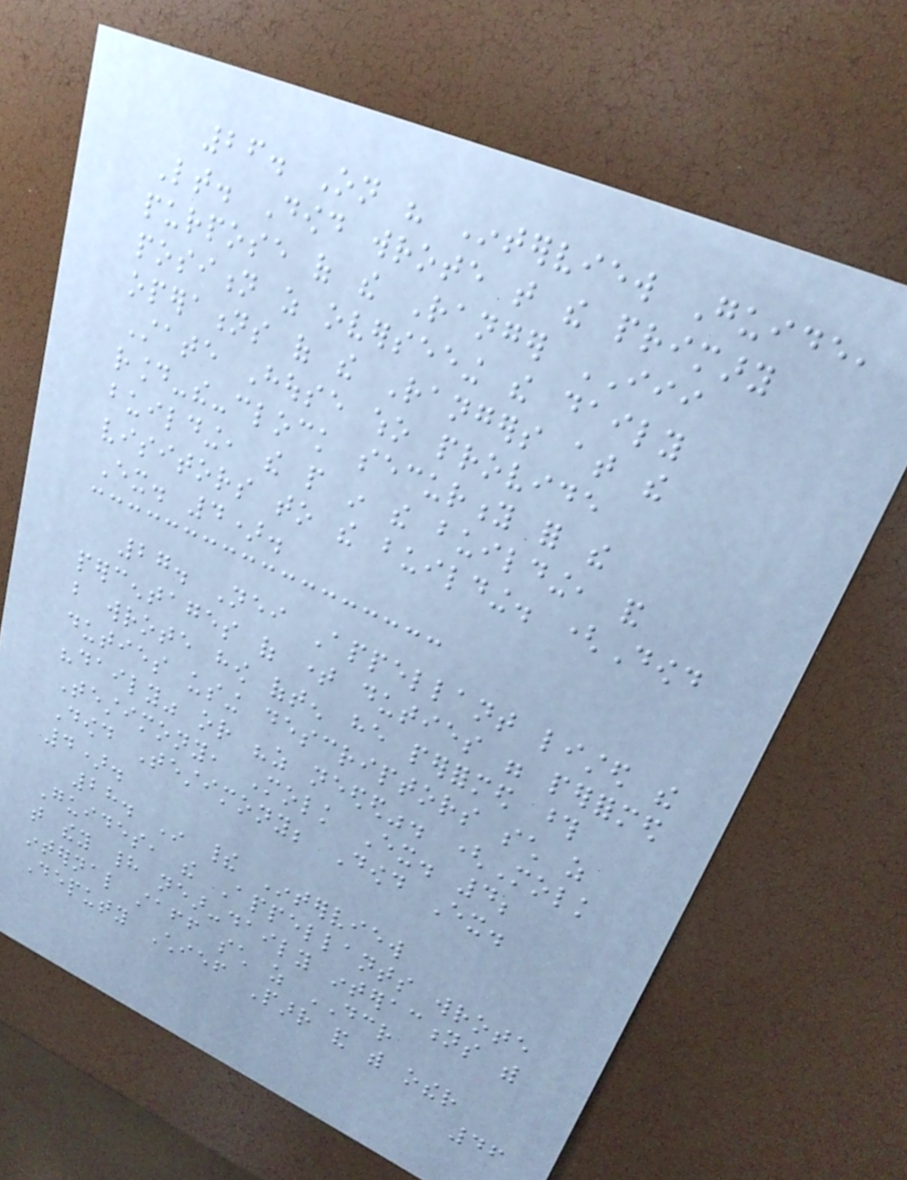26. On his Interview Guide,
Lt. Dowd wrote that the primary
purpose of the Ranger III
position as overseeing the daily
operations of the Rangers at the
State House who provide
round-the-clock security for the
building, the people in the building, and
visitors to the building. (Dowd
Ex. 4).
27. Neither Appellant listed the
percentages of time duties were performed
but wrote how often he performed those
duties using descriptors such as
"daily" or "as needed". (Molk
Testimony, Molk Ex. 4;
Dowd Testimony; Dowd Ex.
4).
28. In their Interview
Guides, the Appellants wrote
that they had near-daily interactions with
internal staff such as DCR
Deputy Chief Parr and with other
46
